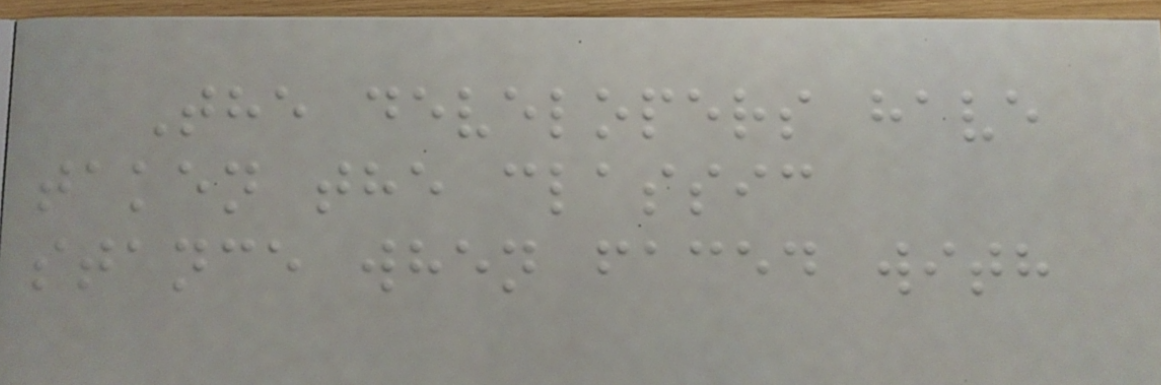The developers have
taken the classic
stance when faced with
